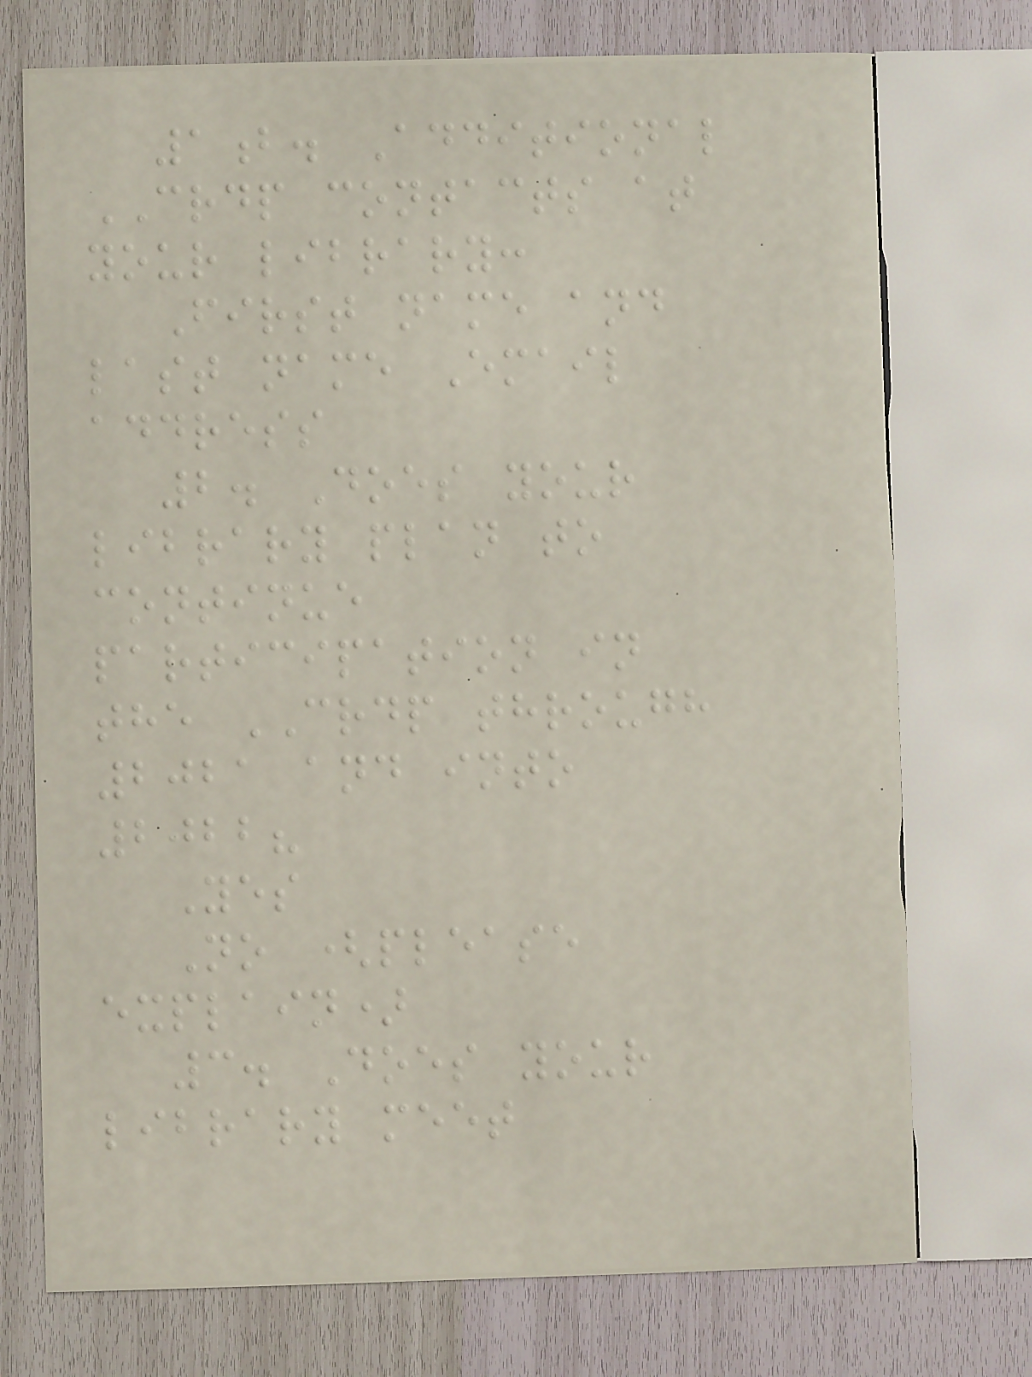1b. Additional
CRDP contacts at
your library:
First name and
last name Email
address
2. Does your
library plan to
continue
participation in
the CRDP through
2021 and into
2022?
Yes
No (please
explain)
3. Does your
library meet
